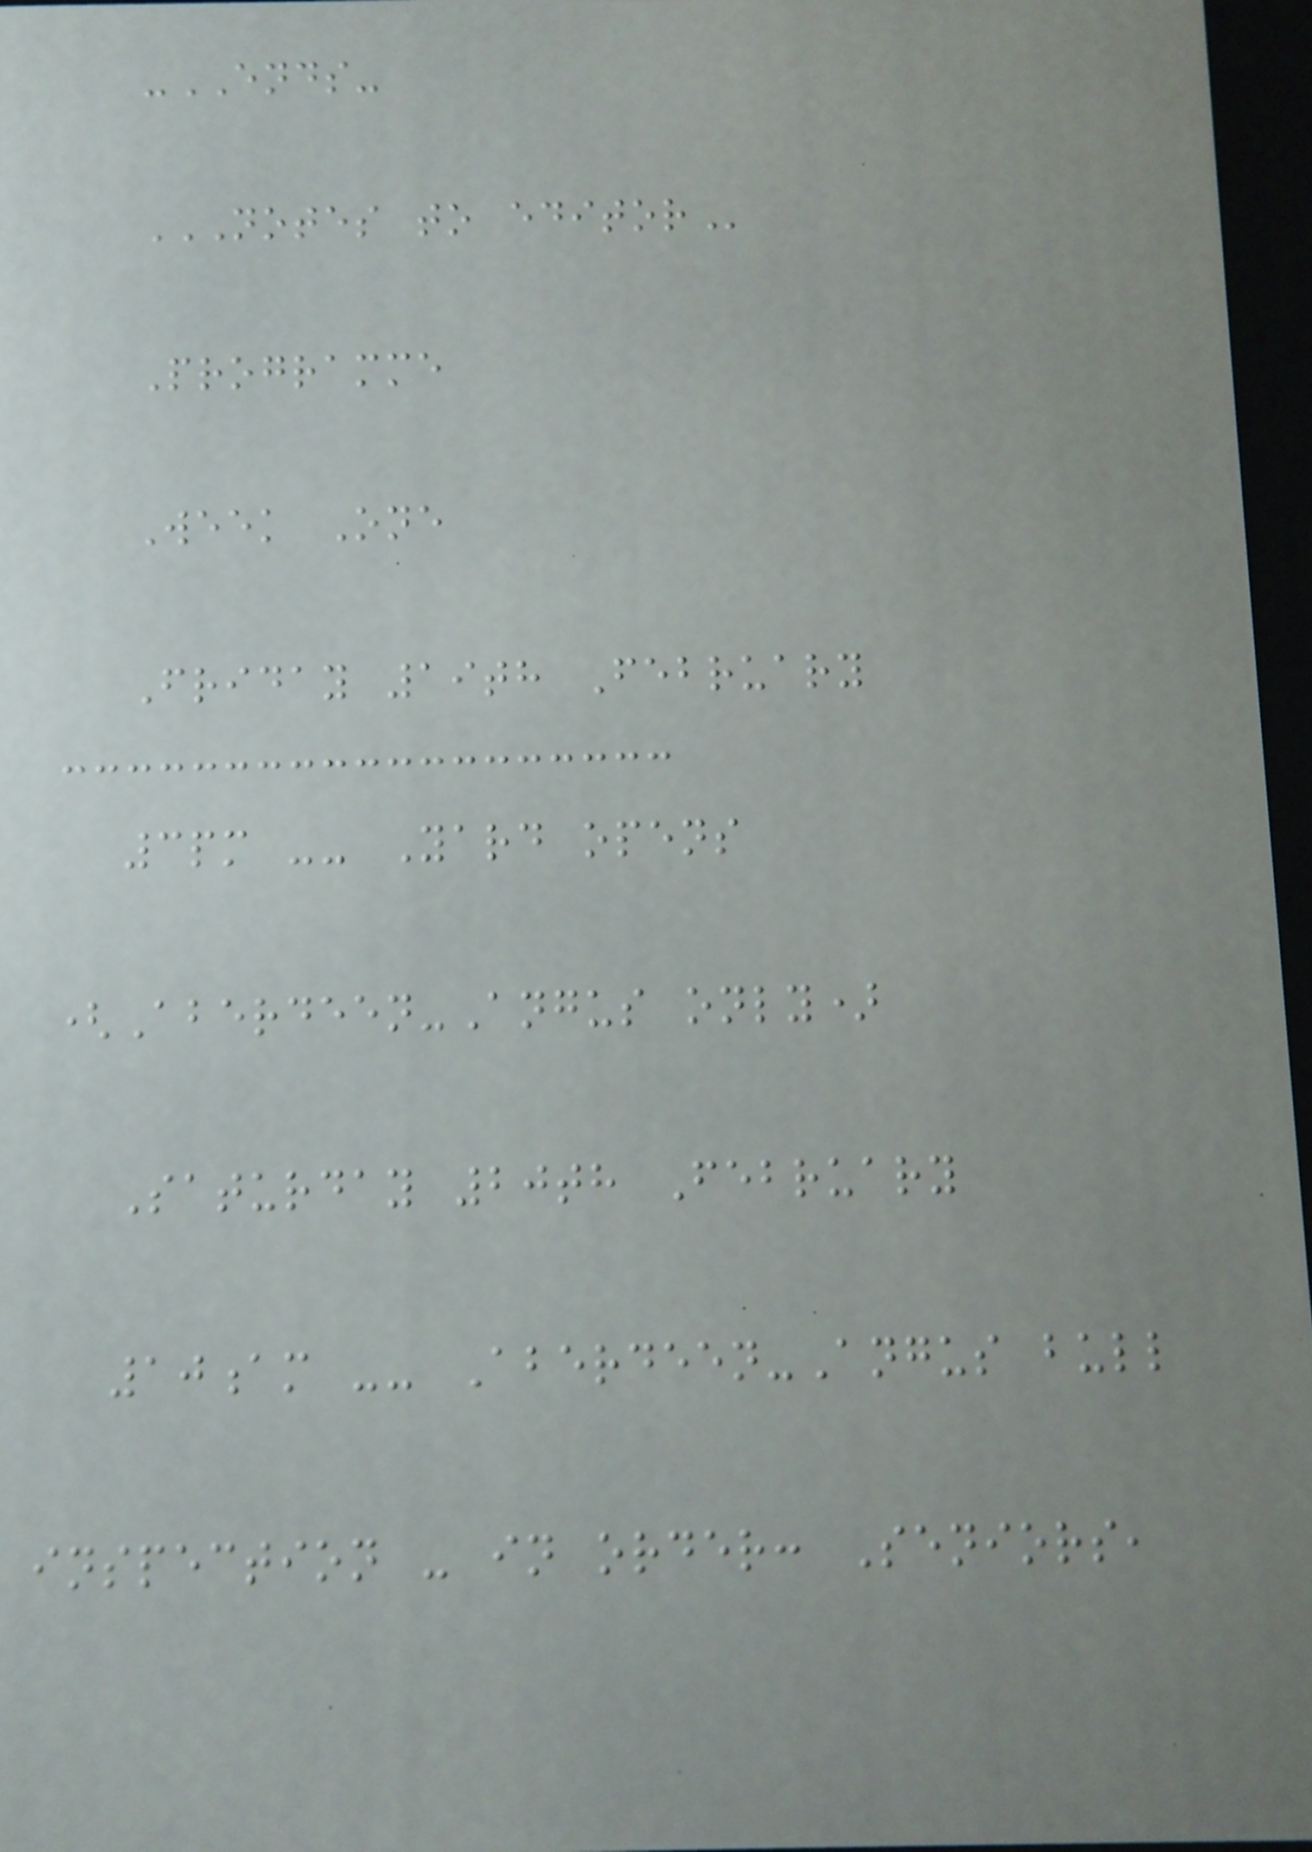-ENDS-
NOTES TO EDITOR
Programme
Week One
Friday 19th February
3pm -- Yard opens
(Aberdeen-Angus only)
Saturday 20th February
10am -- Aberdeen-Angus bull
inspection - in order: Seniors,
